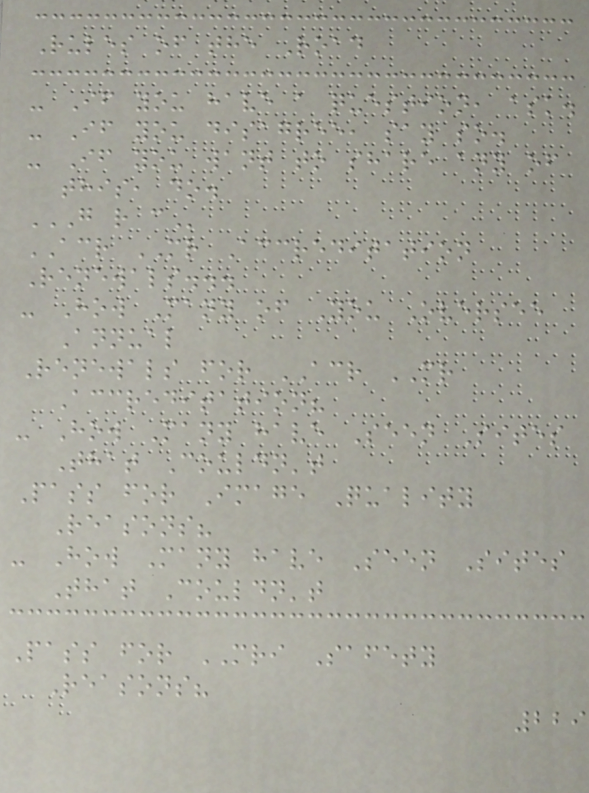Rules of the Road
- If you have a question, ask.
- If you disagree, say so.
- If you want to share any of
this, do.
G R C
ACR MR Accreditation
Renewals...
- How Many of You Oversee
Annual
Renewals for ACR MR
Accreditation?
- How Many have Seen Sites
That Couldn't
Pass for Image Quality
Reasons?
- How Many have Seen Sites
That Couldn't
Pass for MRI Safety
Reasons?
229
